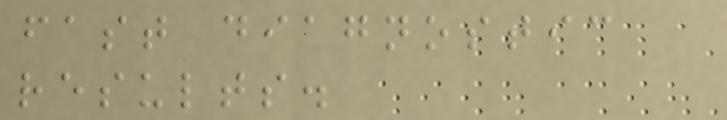fast diagnostic
results.
